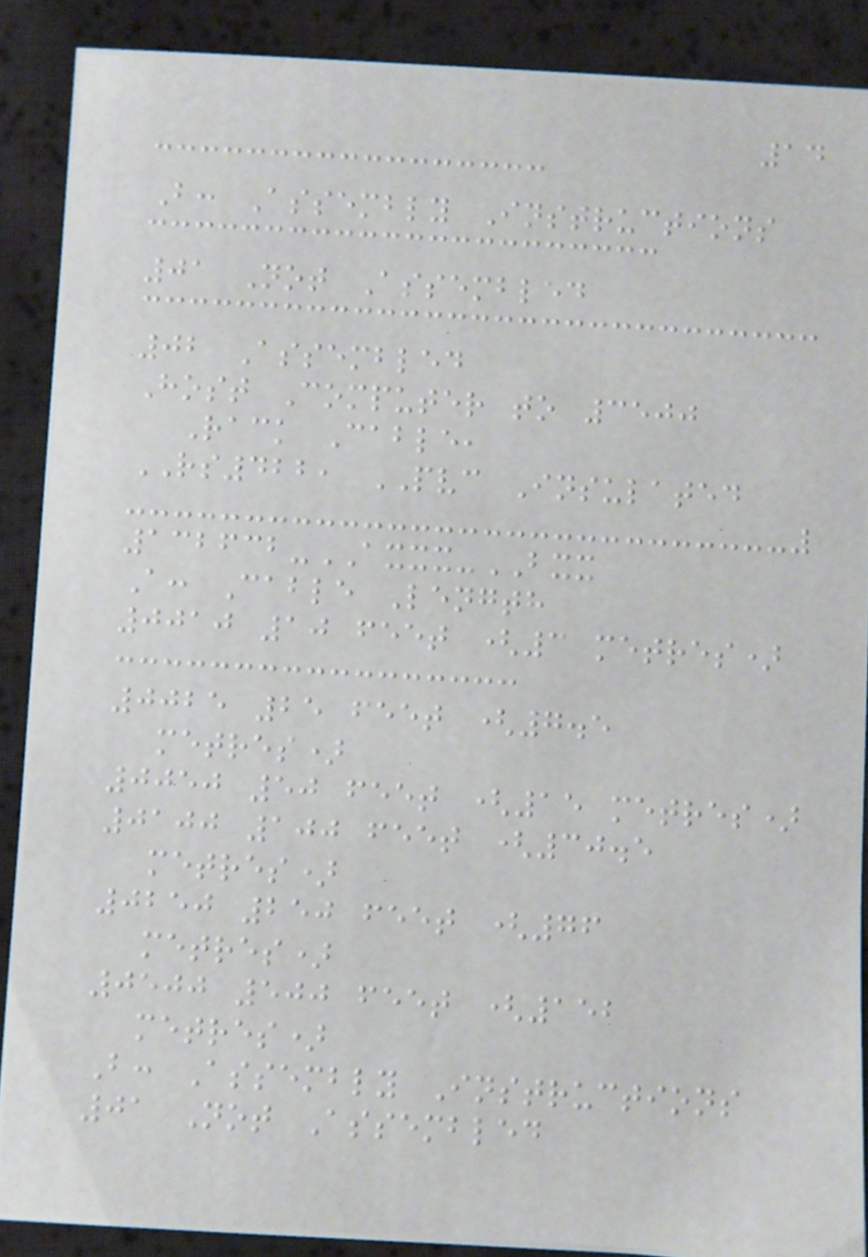14
B: Assembly Instructions
01 Not Assembled
02 Assembled
Host Computer to 3500
Rack Cable,
RS422, PVC Insulated
132632-AXXX-BXX
A: Cable Length
0010 10 feet (3 metres)
0025 25 feet (7.5
metres)
0050 50 feet (15 metres)
0100 100 feet (30.5
metres)
0250 250 feet (76
metres)
0500 500 feet (152
metres)
B: Assembly Instructions
01 Not Assembled
